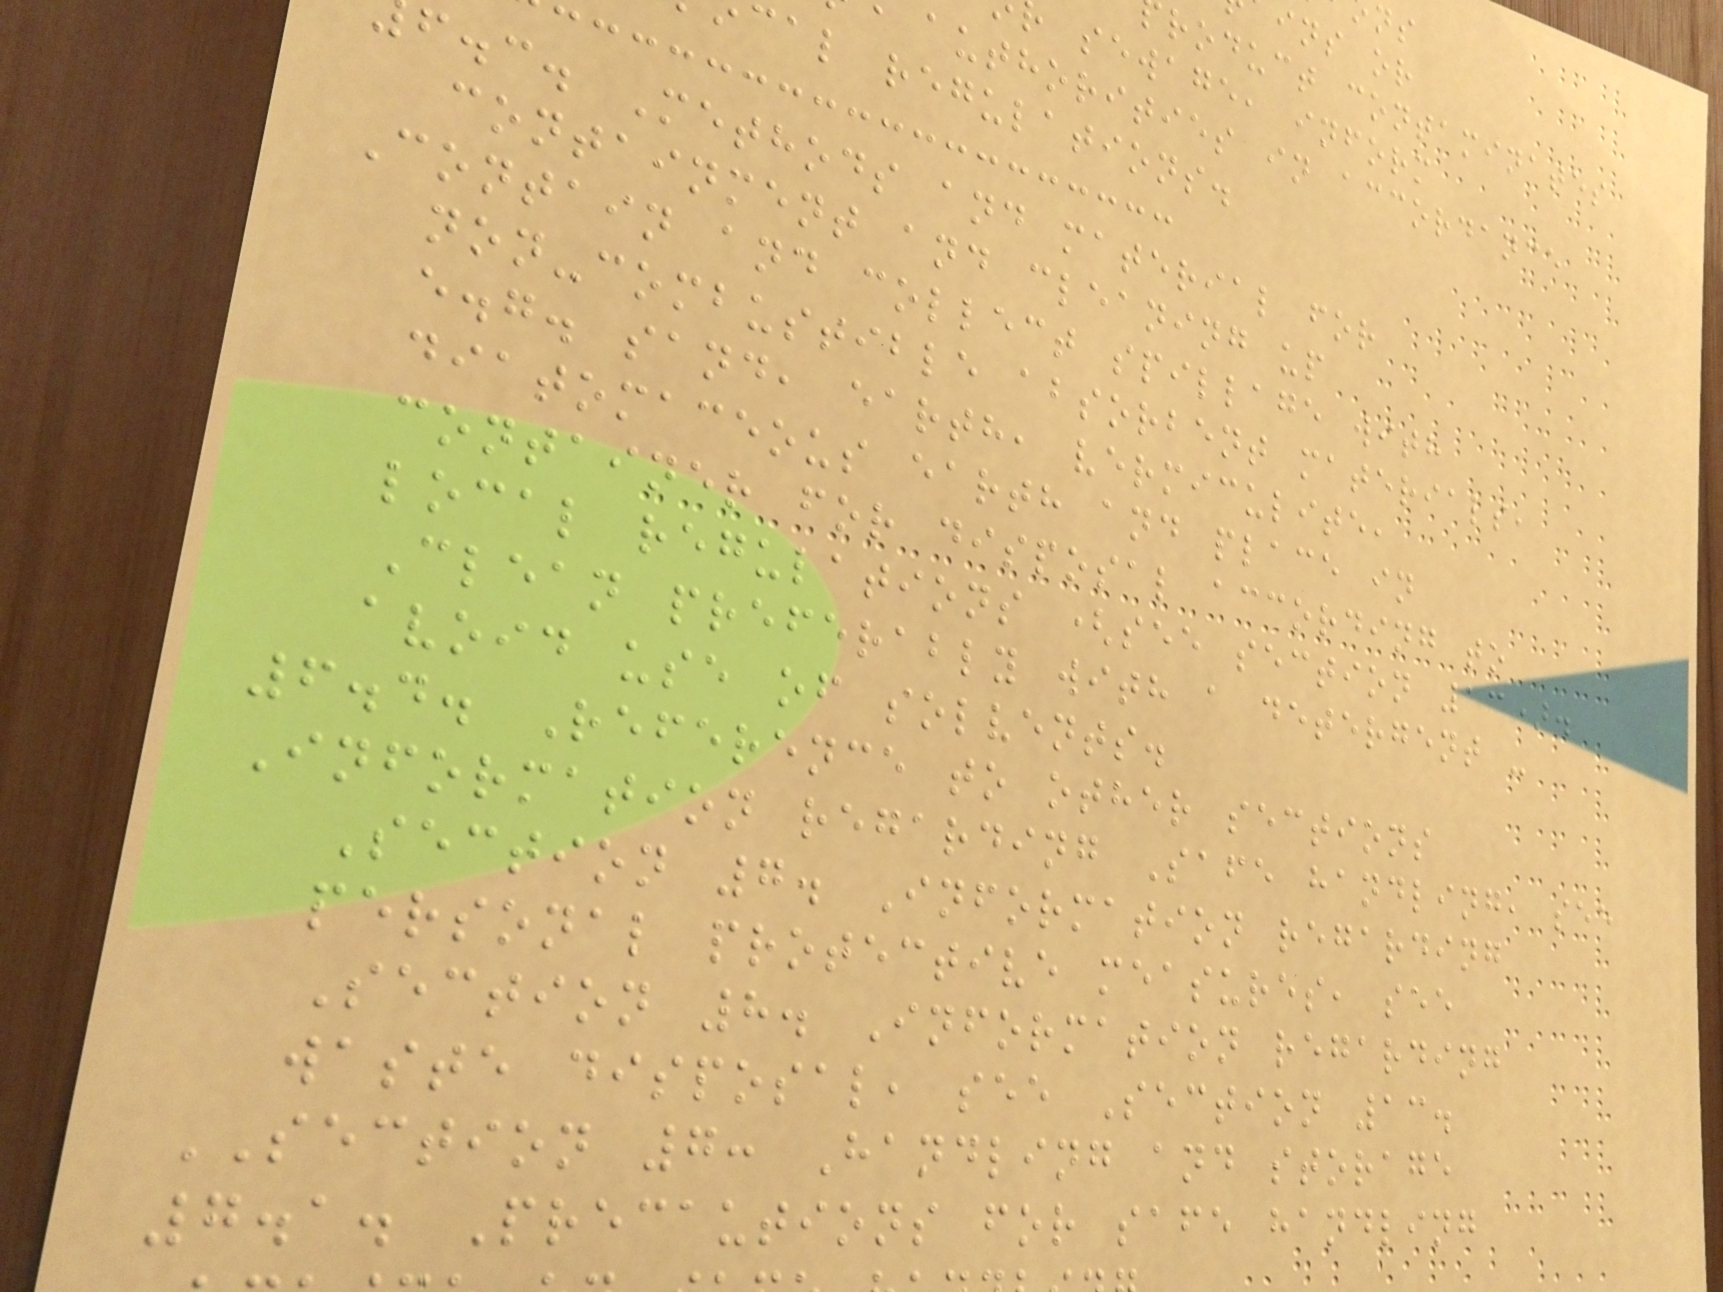roduct contaminates
sewage, inform
authorities in accordance
cal regulations.
f.c. Methods and material for
containment and cleaning up
Contain and collect spillage with
non-combustible absorbent materials,
e.g. sand, earth, vermiculite,
diatomaceous earth and place in
container for disposal according to
local regulations (see section 13).
Clean preferably with a detergent -
avoid use of solvents.
6.4. Reference to other sections
Information regarding Safe handling, see
Section 7. Information regarding
personal protective measures, see
Section 8. Information regarding
waste disposal, see Section 13.
SECTION 7: Handling and storage
7.1. Precautions for safe handling
